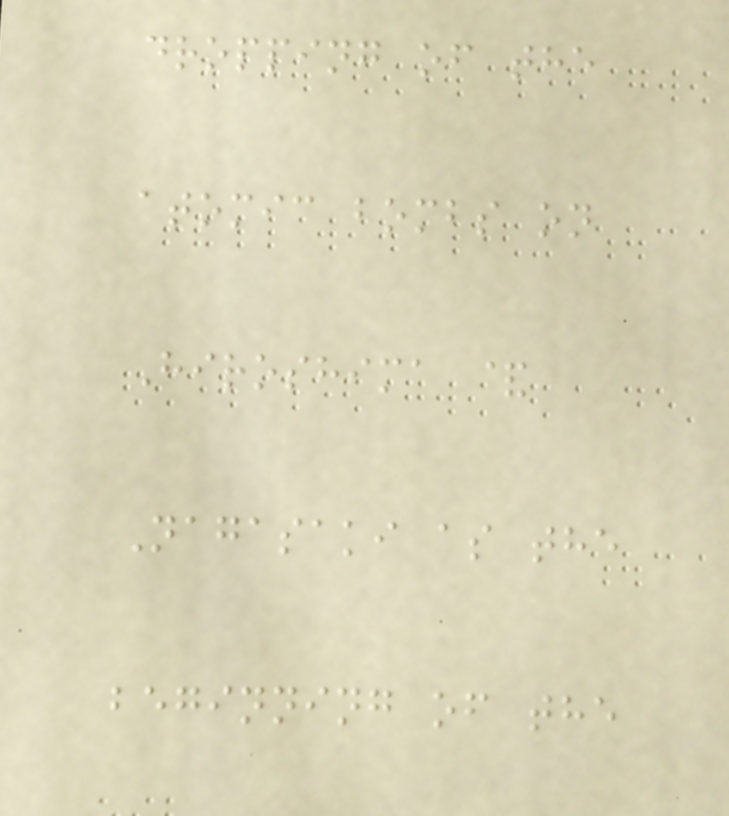dropping of the
atomic bombs on
Hiroshima &
Nagasaki as the
beginning of the
